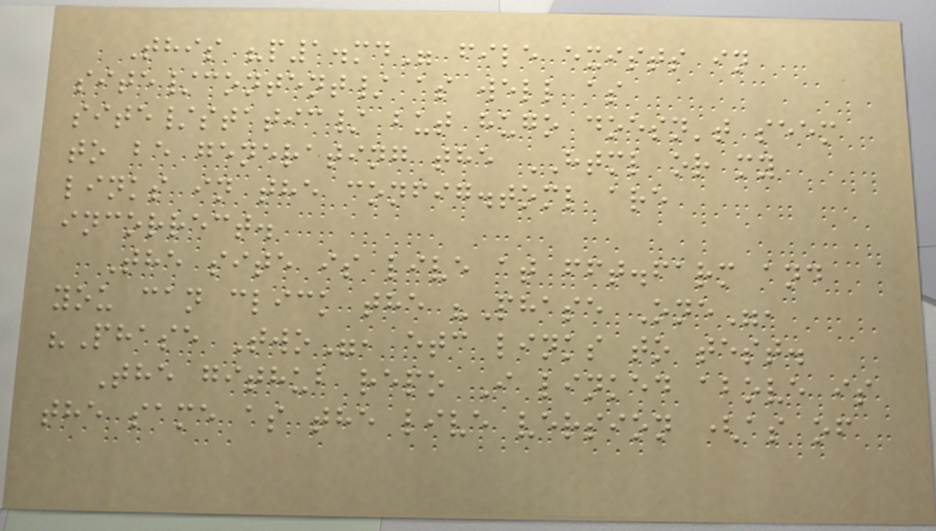This "p1.md" file exists in
site/content/ as well as
site/static/ but hugo doesn't seem
to be generating the HTML or my
links in the config.toml are
incorrect.
The site is live at fft.farm and
you can click the "Phase One",
"Phase Two", etc links to test.
The github repo I linked above is
the same as the live version (as of
